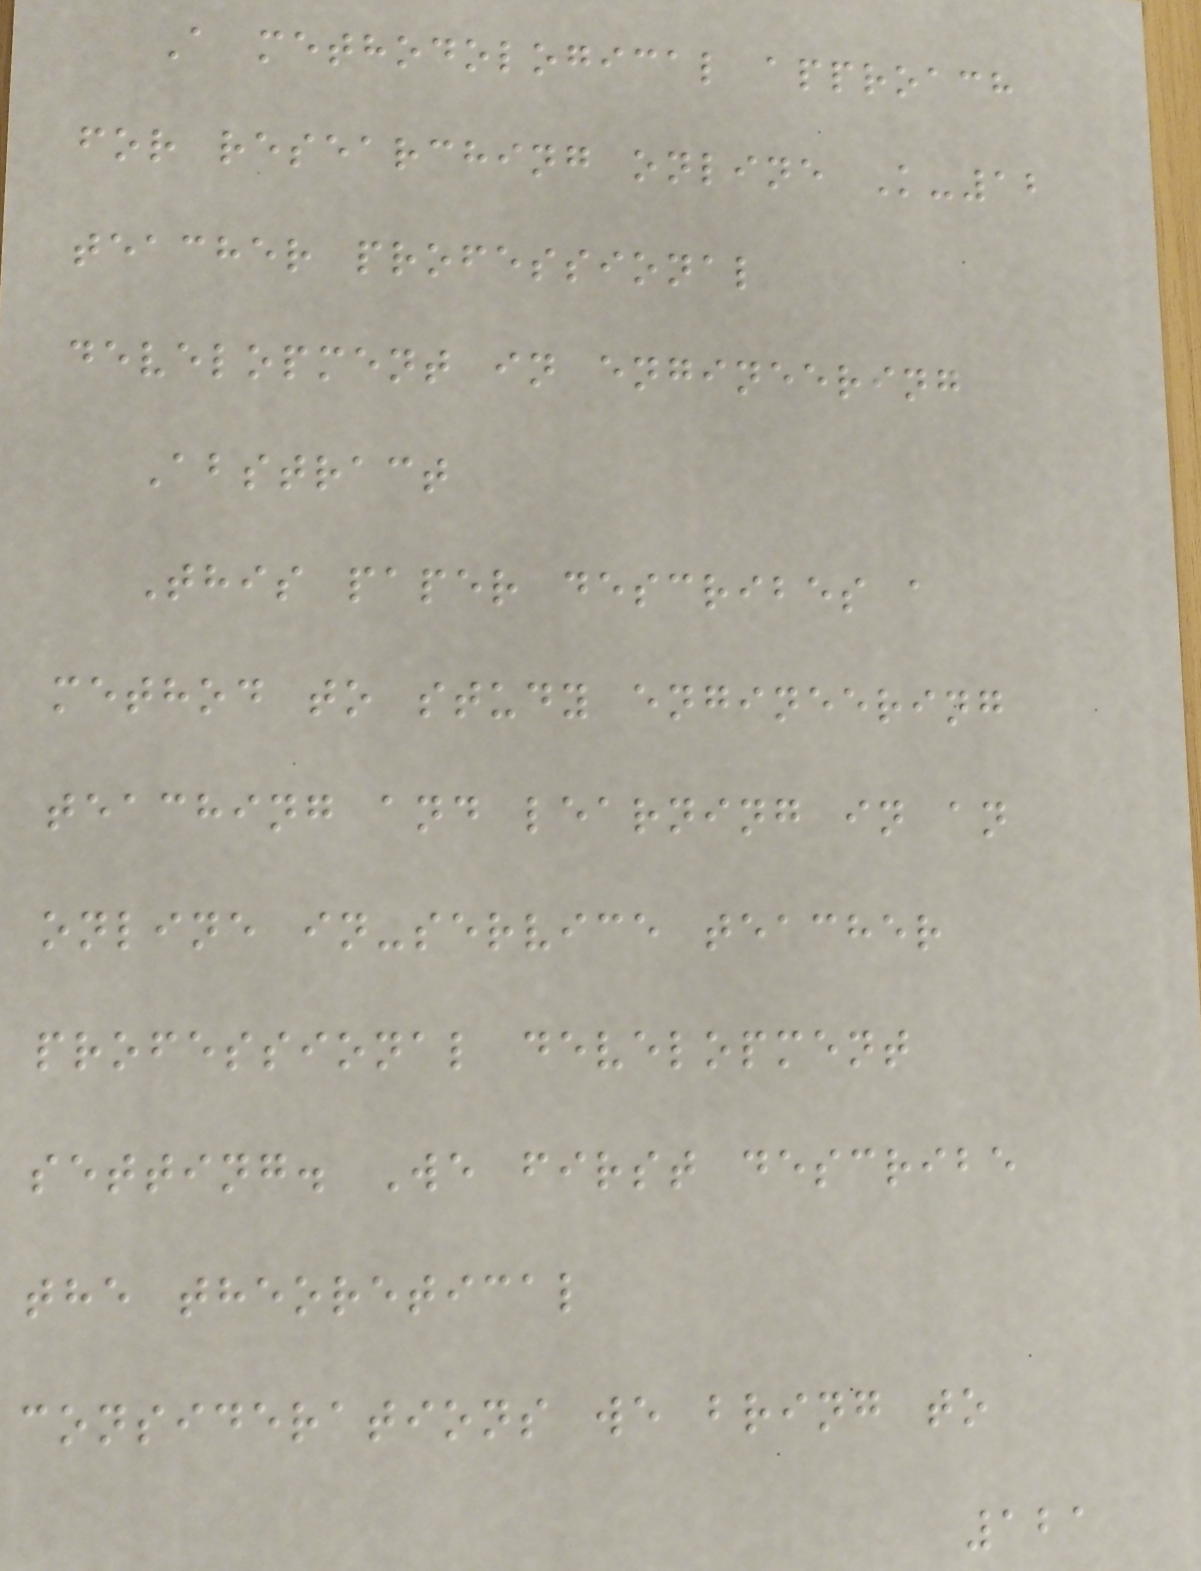A methodological approach
for researching online K-12
teacher professional
development in engineering
Abstract
This paper describes a
method to study engineering
teaching and learning in an
online in-service teacher
professional development
setting. We first describe
the theoretical
considerations we bring to
121
